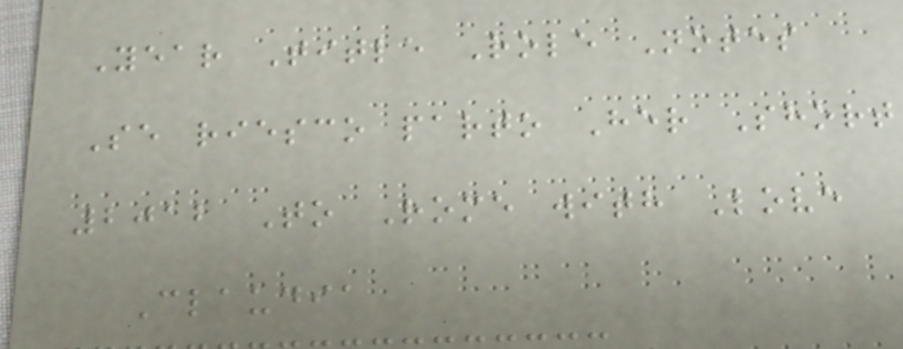Year Title Role Notes
Se riesco parto Her Short
2012 To Rome with Love
Claudia
